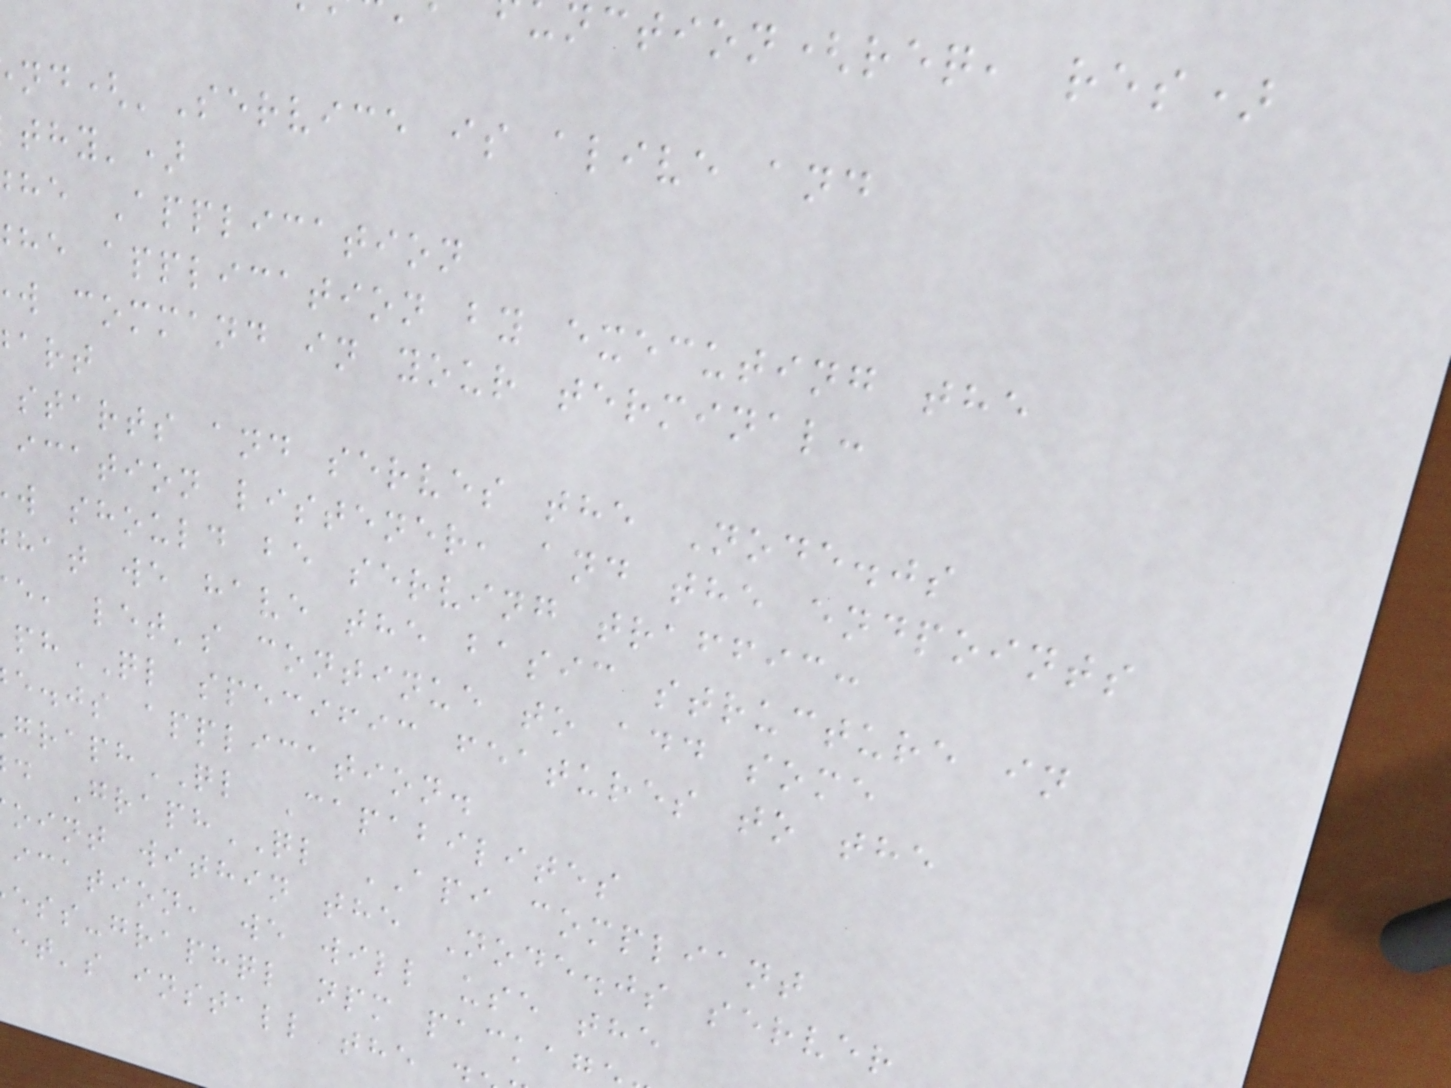nction(req, res)
nd('Service is alive and
thy')
he Application
he application by executing the
w command in your terminal:
starts and serves the Node.js
ication listener, and the endpoints
w should be serving traffic:
hat we have the basic structure in
e, let's continue to add some
phQL specific features to the
e.js application.
raphQL Capabilites
d GraphQL API compliant
oint within the Node.js server
ication, we will use the
ess-graphql npm packag
et's install the
